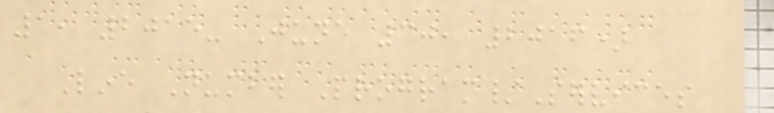1, 2015- June 30, 2016)
Line Number Program/Services
